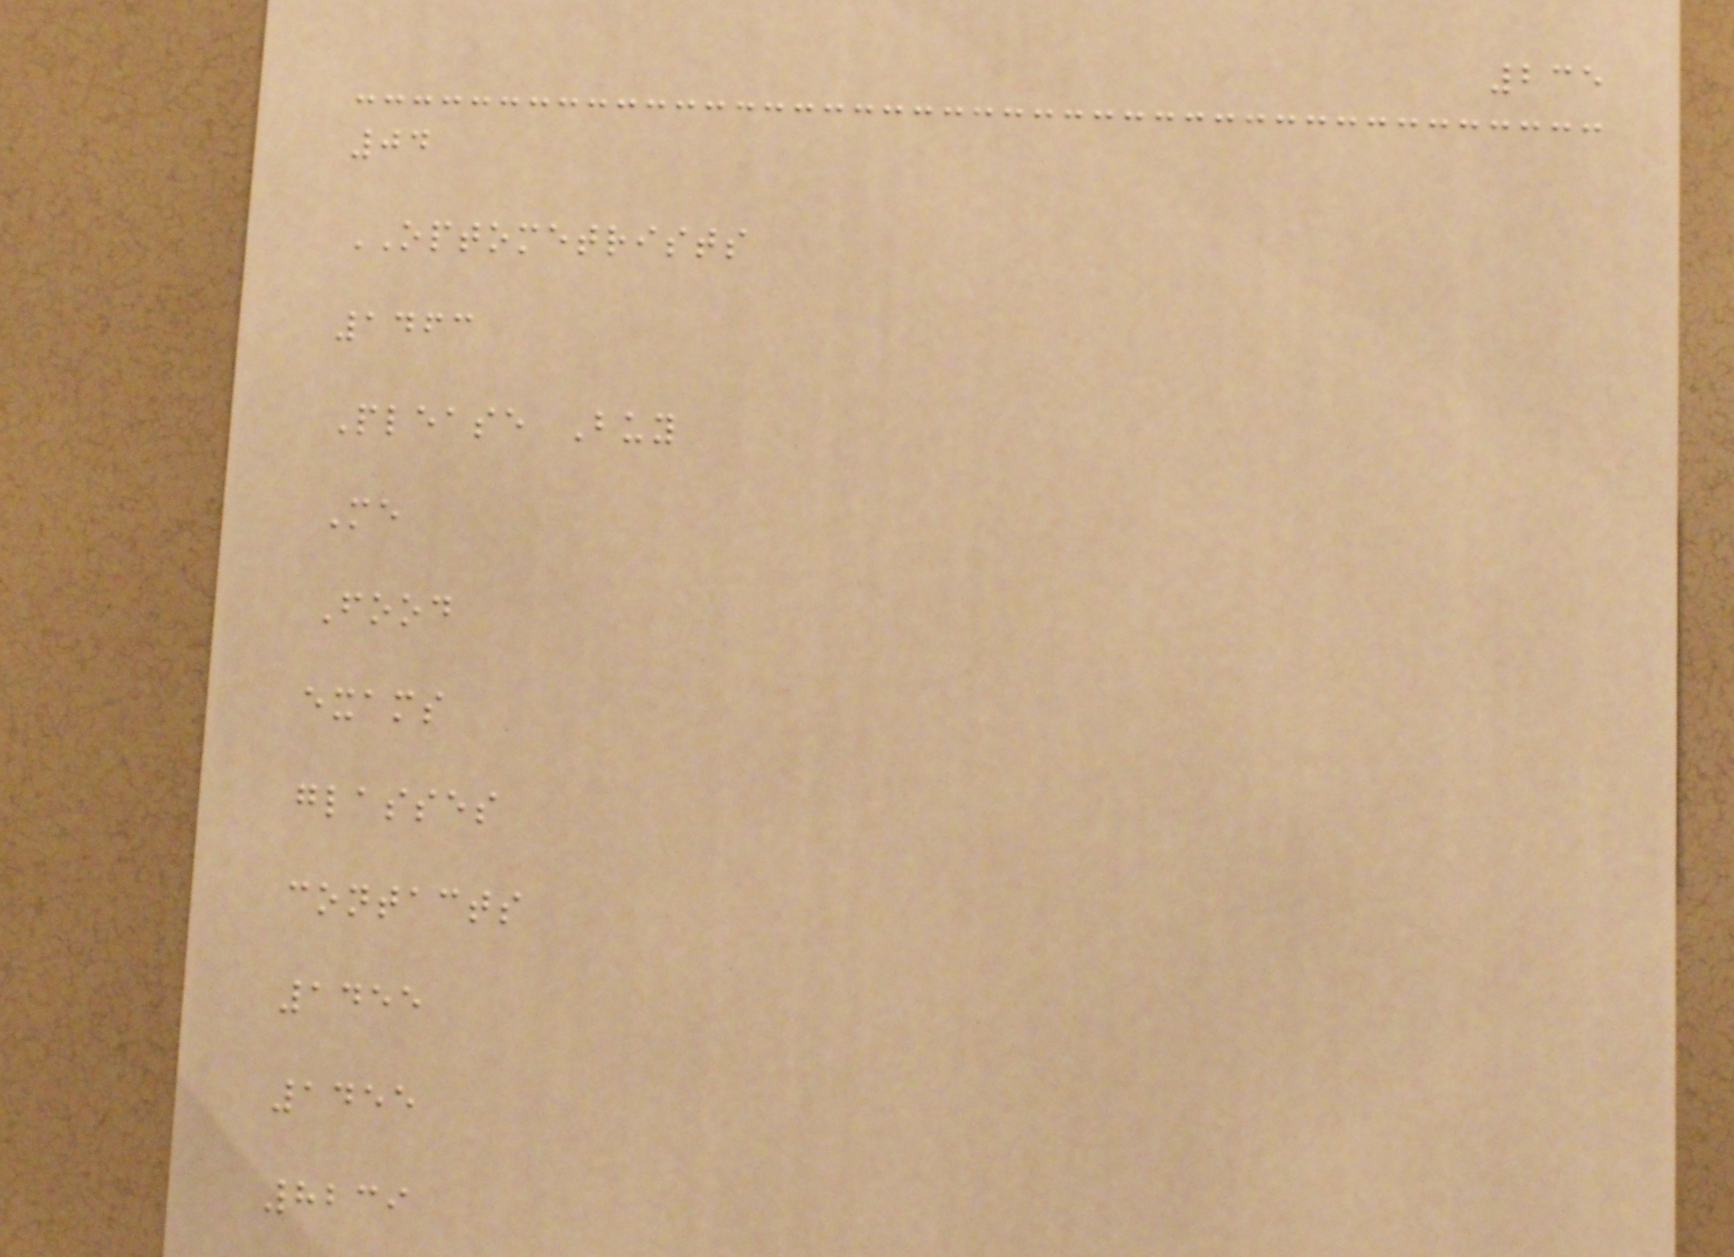235
04
OPTOMETRISTS
1463
Please Buy
Me
Food
exams
glasses
contacts
1455
1455
8239
